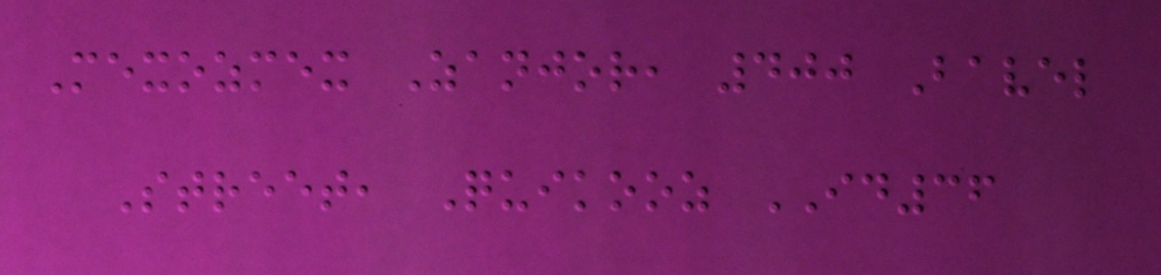Mexozmex Zanjor, 400 Bavel
Street, Quikooz ID36
